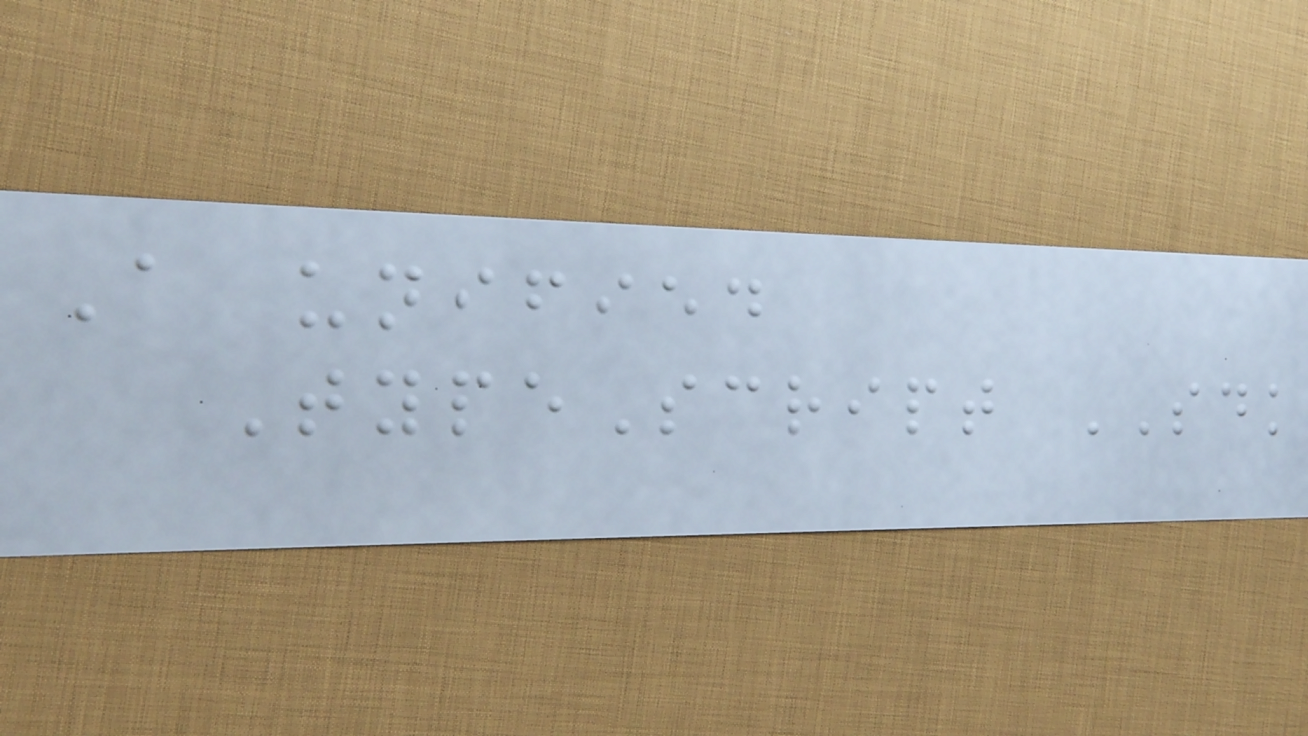A unified
TypeScript SDK
